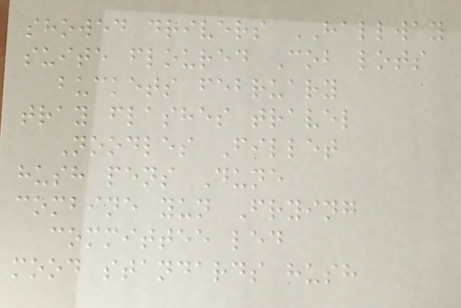showed drivers HALLWAY
suite floured Cob lots
buckets february
tray flashes travel
Noodles Fillet
hush pens Dune
combine yun Frying
committee led
mood standards hush
